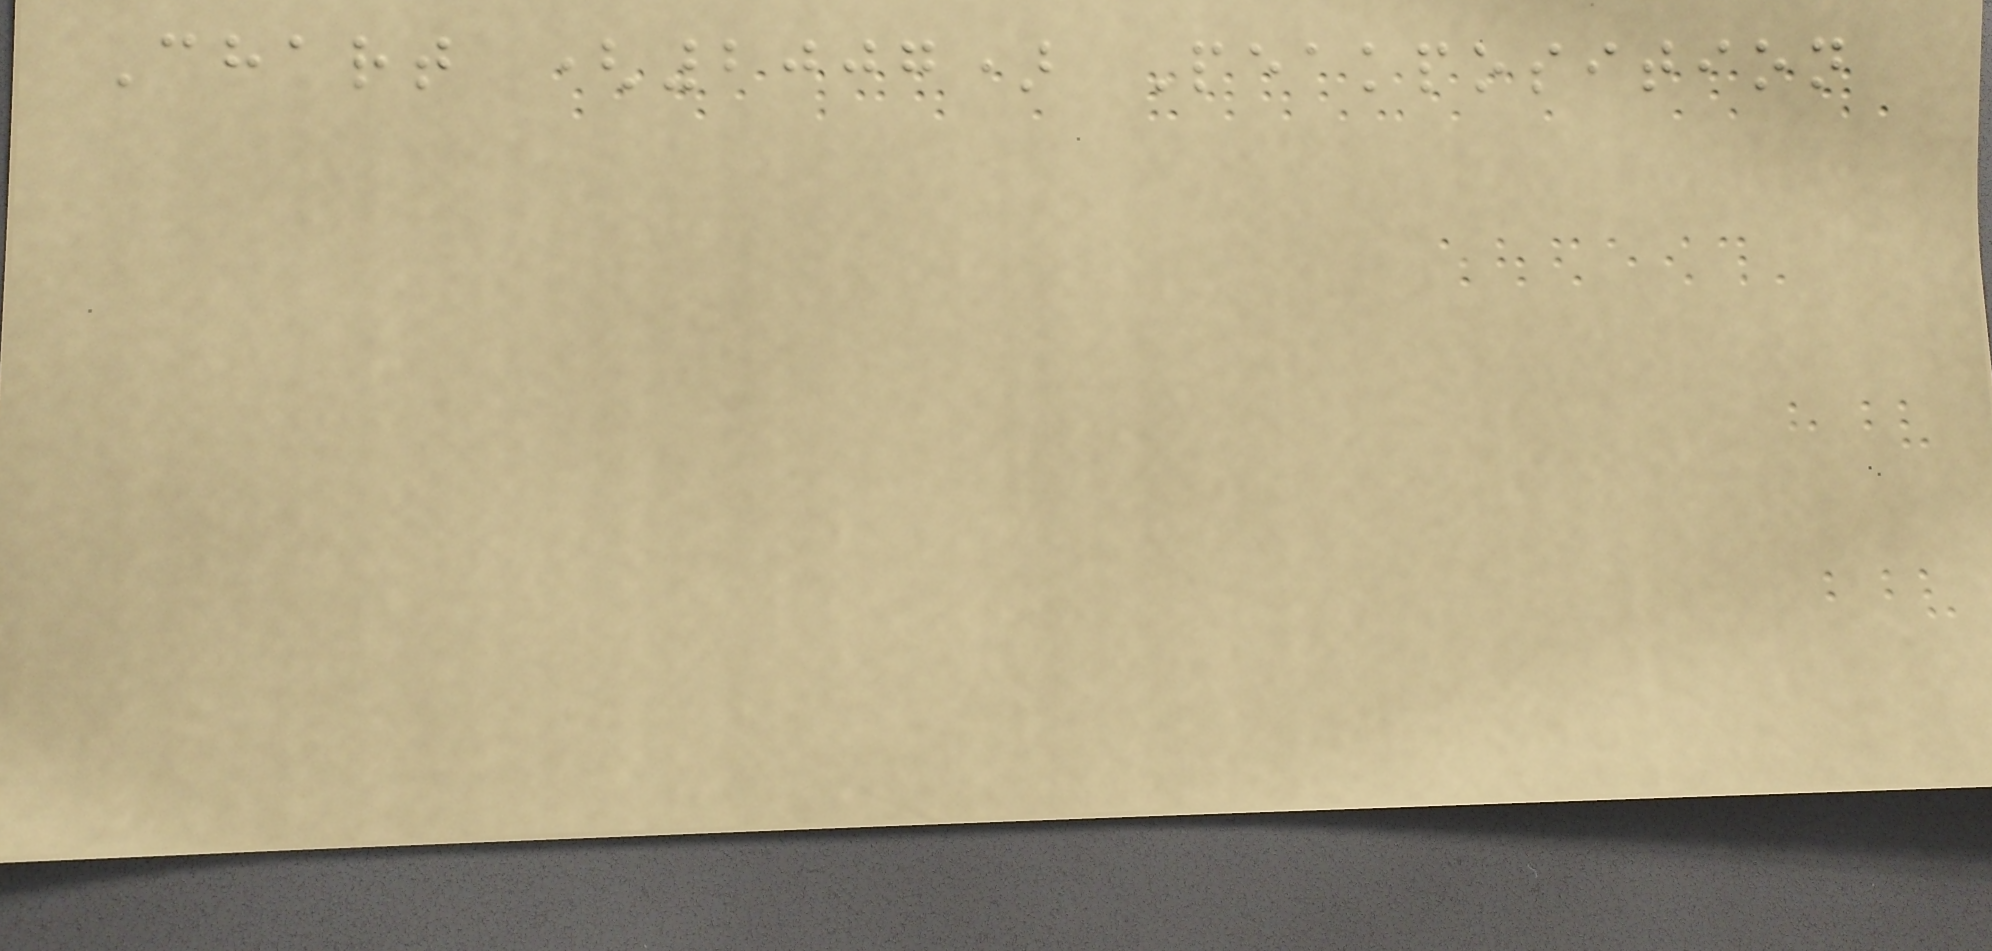Chart (2007) Peakposition
